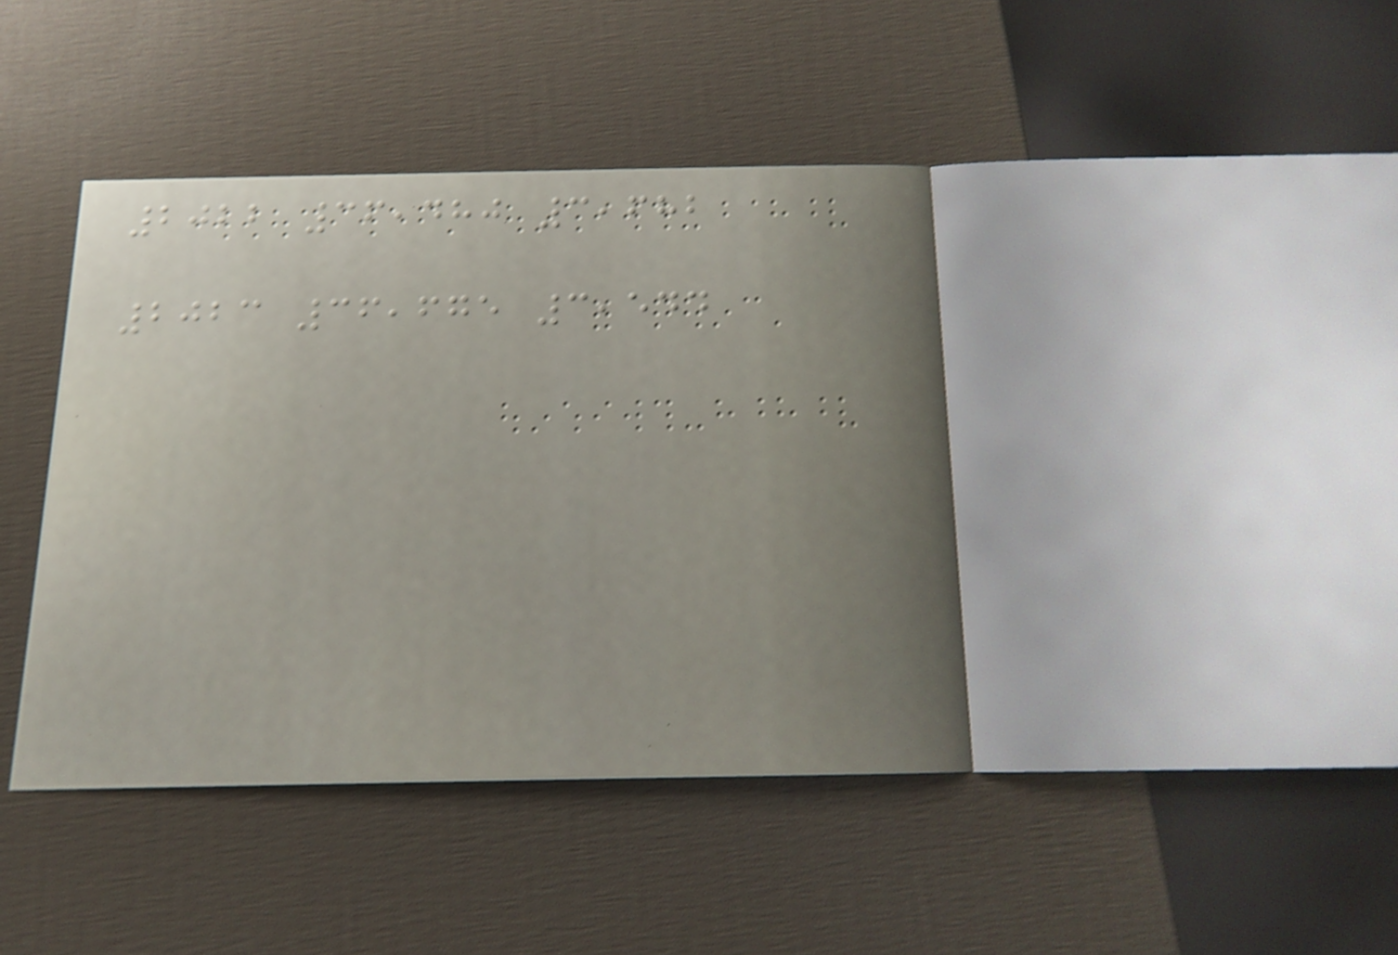2022 36,480 3,682
2023 36,675 3,544
